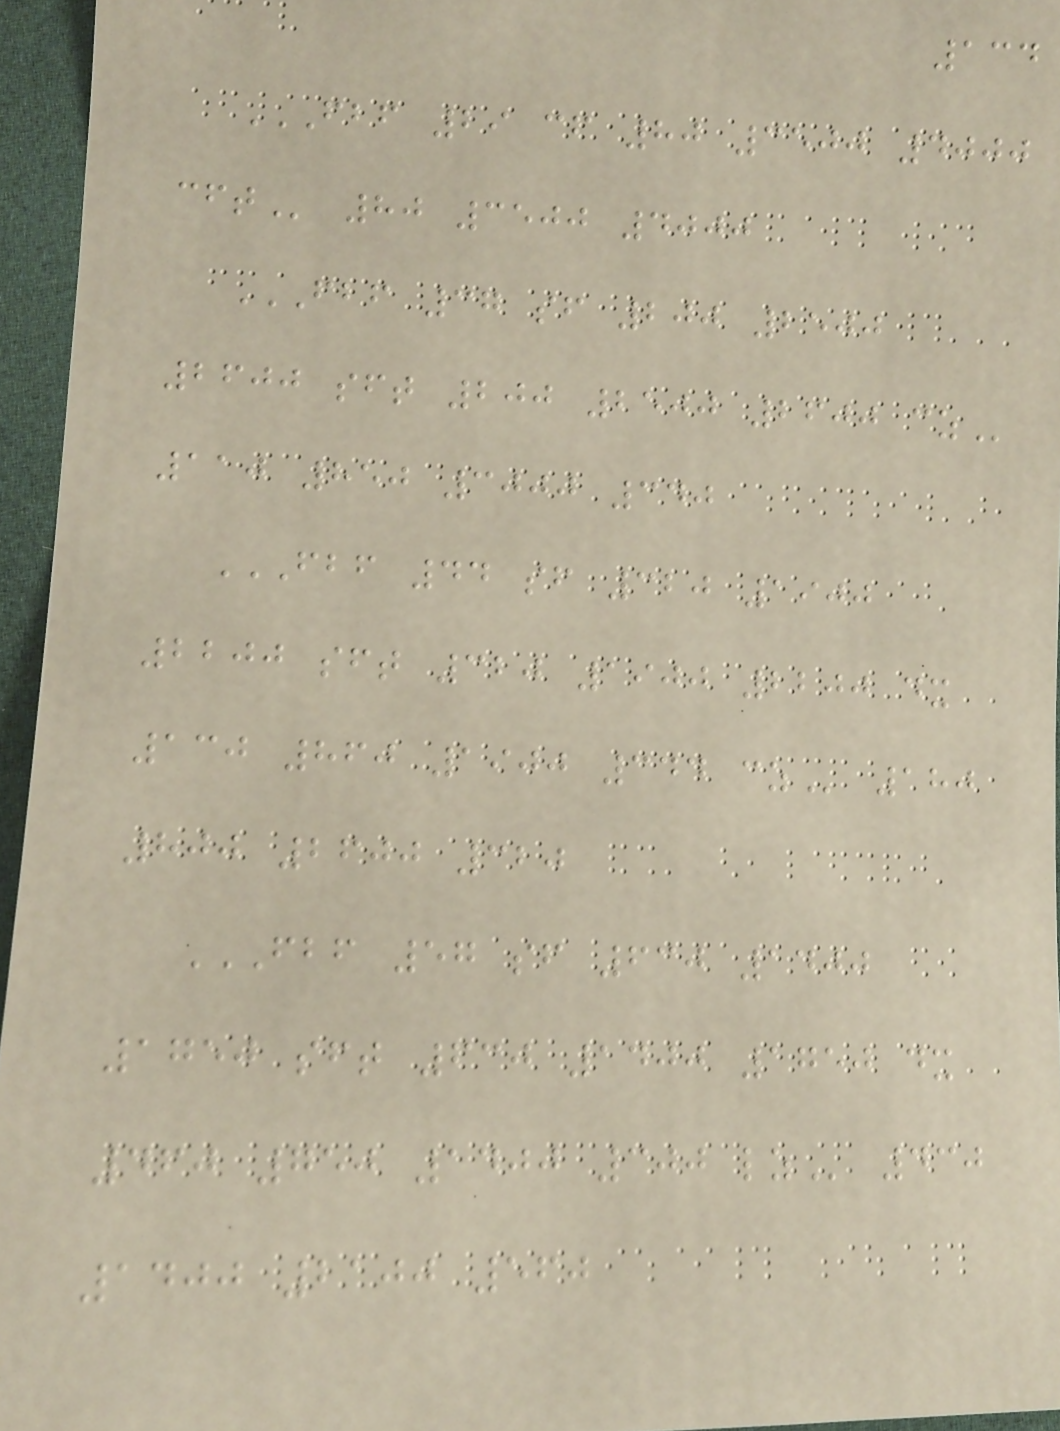134
FBF 29 CF 80 3500 4000
CFT 80 3500 4000
FBF 37 SF 200 2500
2600 SFT 200 2500 2600 CZ
110 850 3000 340
FBF 44 SF 320 1900
2200 SFT 320 1900 2200 DX
130 860 1900 344 CZ 180
800 2600 320
FBF 57 SF 630 1400
1750 SFT 630 1400 1750 DX
460 750 1400 300 LZ 430
1400 2100 560
